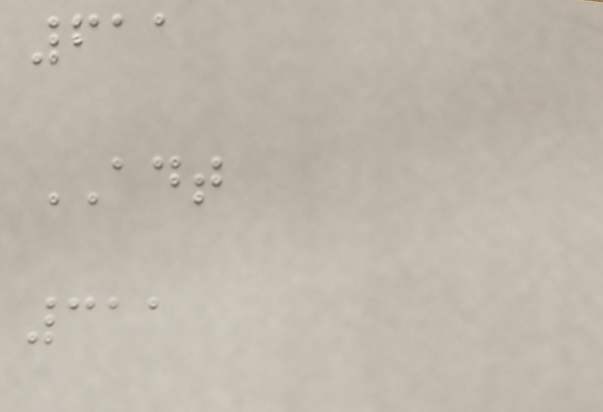611
ADT
311
